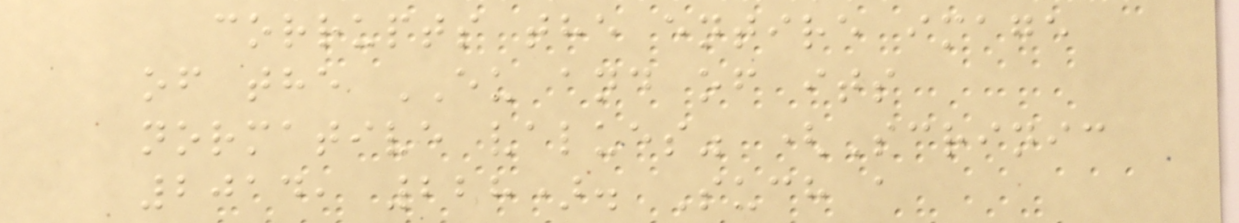corrupts the entire image
of the EU and of its
normative values" (Scrinic
2014, 228). Such a
